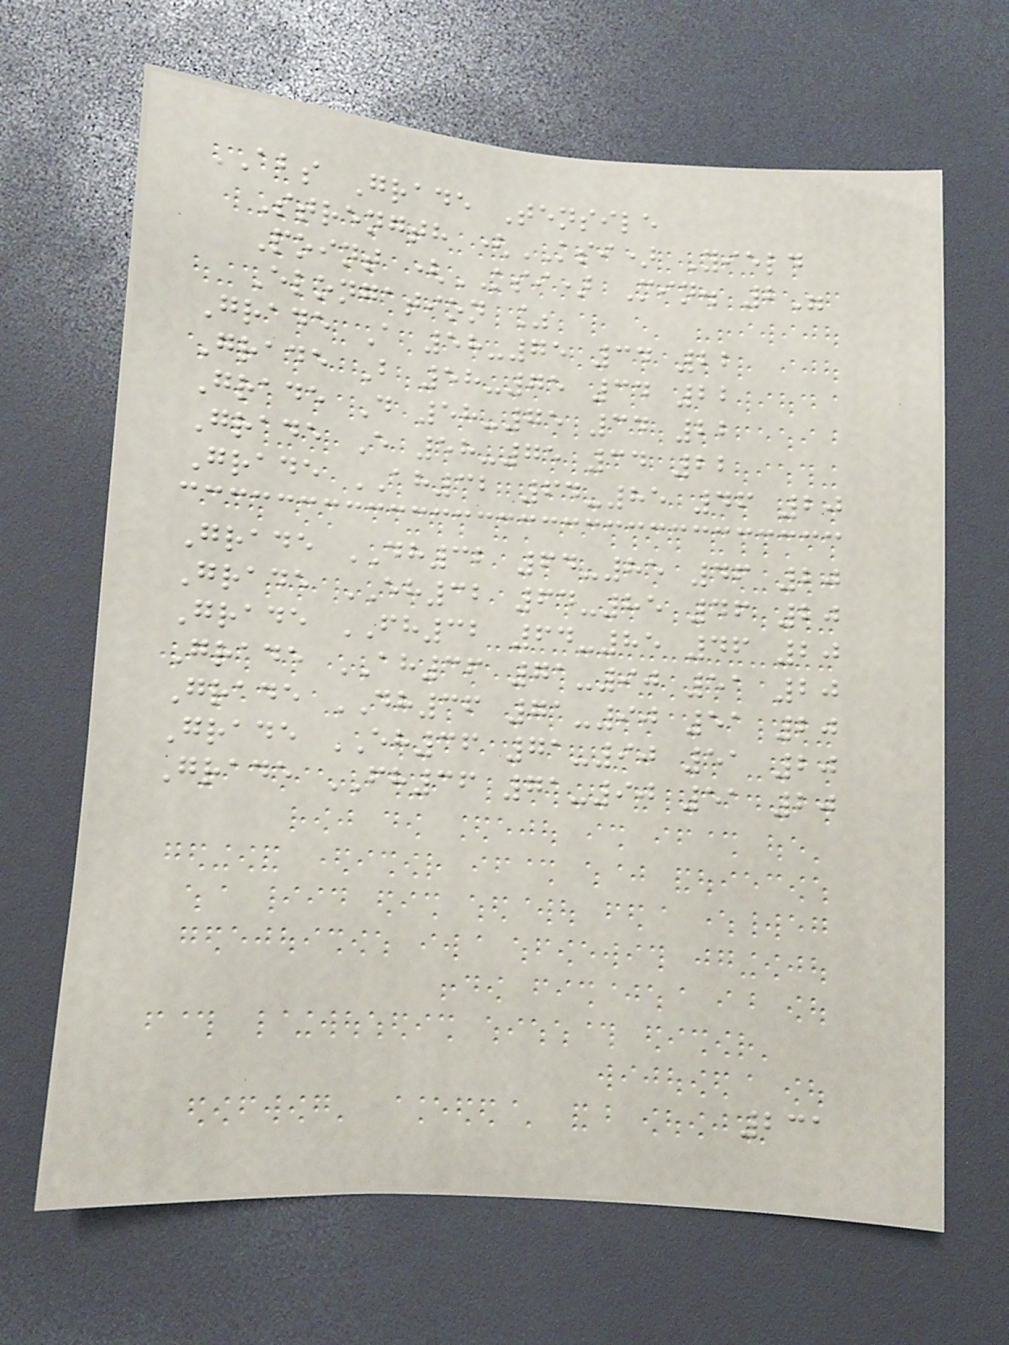ABS Grade Tensile
Strength (KSI) Yield
Point (KSI) Min. 2"
Elongation %
Grade A 58-75 34 22
Grade B 58-75 34 22
Grade D 58-75 34 22
Grade E 58-75 34 22
Grade AH32 64-85 46 20
Grade DH32 64-85 46 20
Grade EH32 64-85 46 20
Grade FH32 64-85 46 20
Grade AH36 71-90 51 20
Grade DH36 71-90 51 20
Grade EH36 71-90 51 20
Grade FH36 71-90 51 20
231
